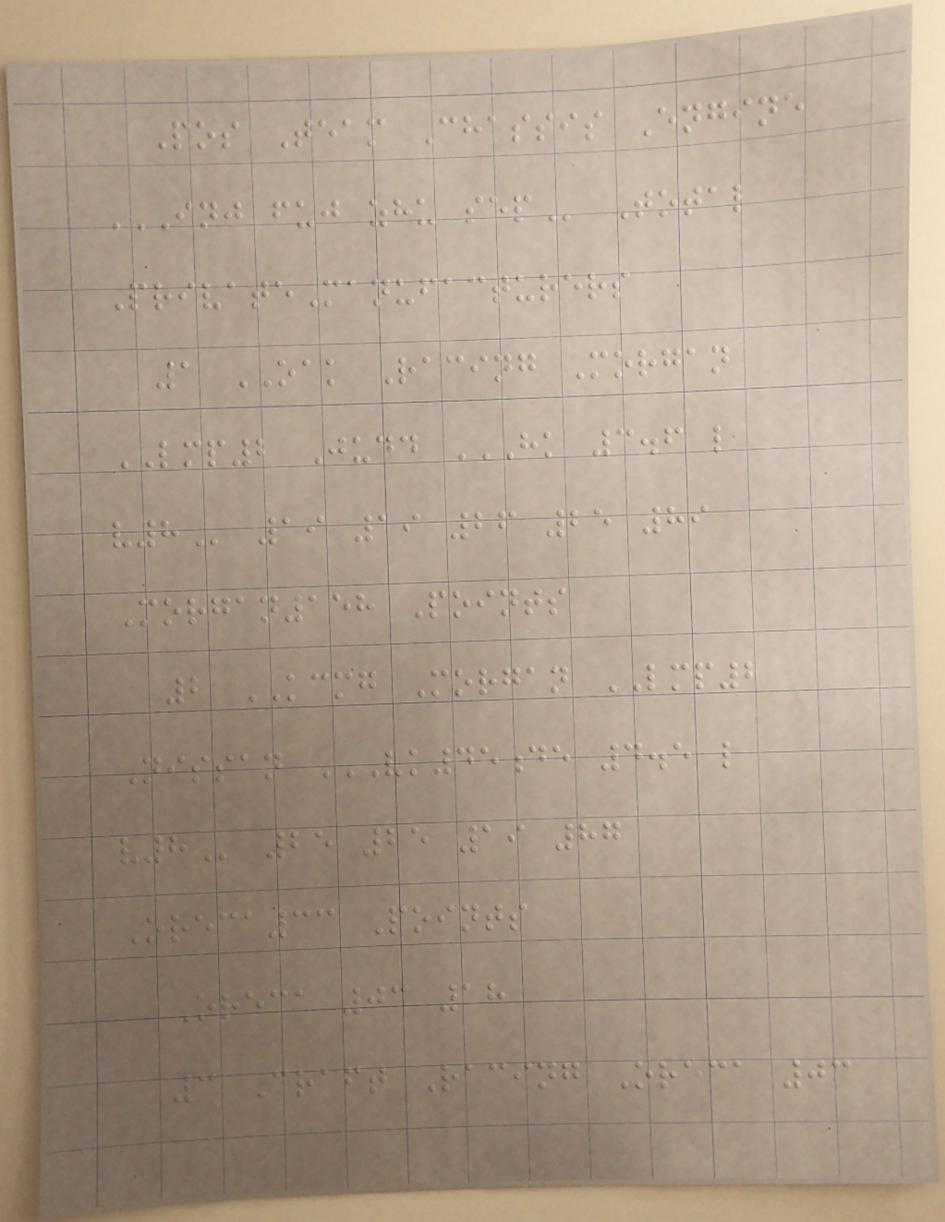Pos Team Chassis Engine
INJ FUJ ZHU SEP Total
PrivateManufacturers
1 OAK Racing Morgan
LMP2 Judd HK 3.6 L
V8 19 19 26 25 89
Morgan158 Points
2 KCMG Morgan LMP2
Nissan VK45DE 4.5 L
V8 25 25 19 87
Oreca33 Points
Oreca 03 18
3 Craft Racing Oreca 03
